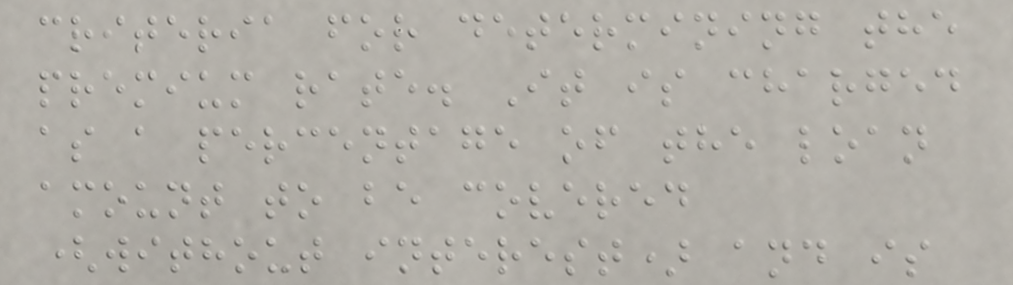criteria for determining the
premium rate. It is charged
as a percentage of the loan
amount to be covered
(without interest) and is
